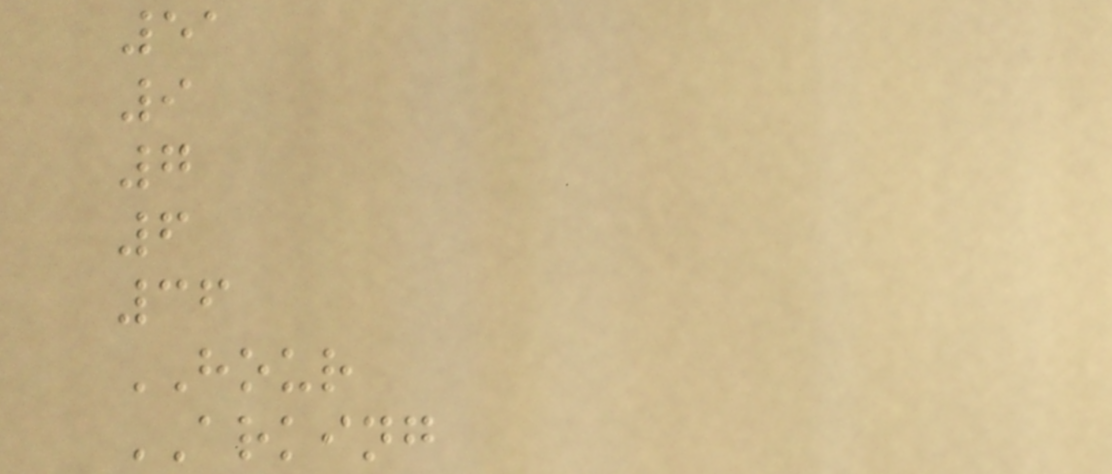51
9
7
6
36
HOUR
ARKING
